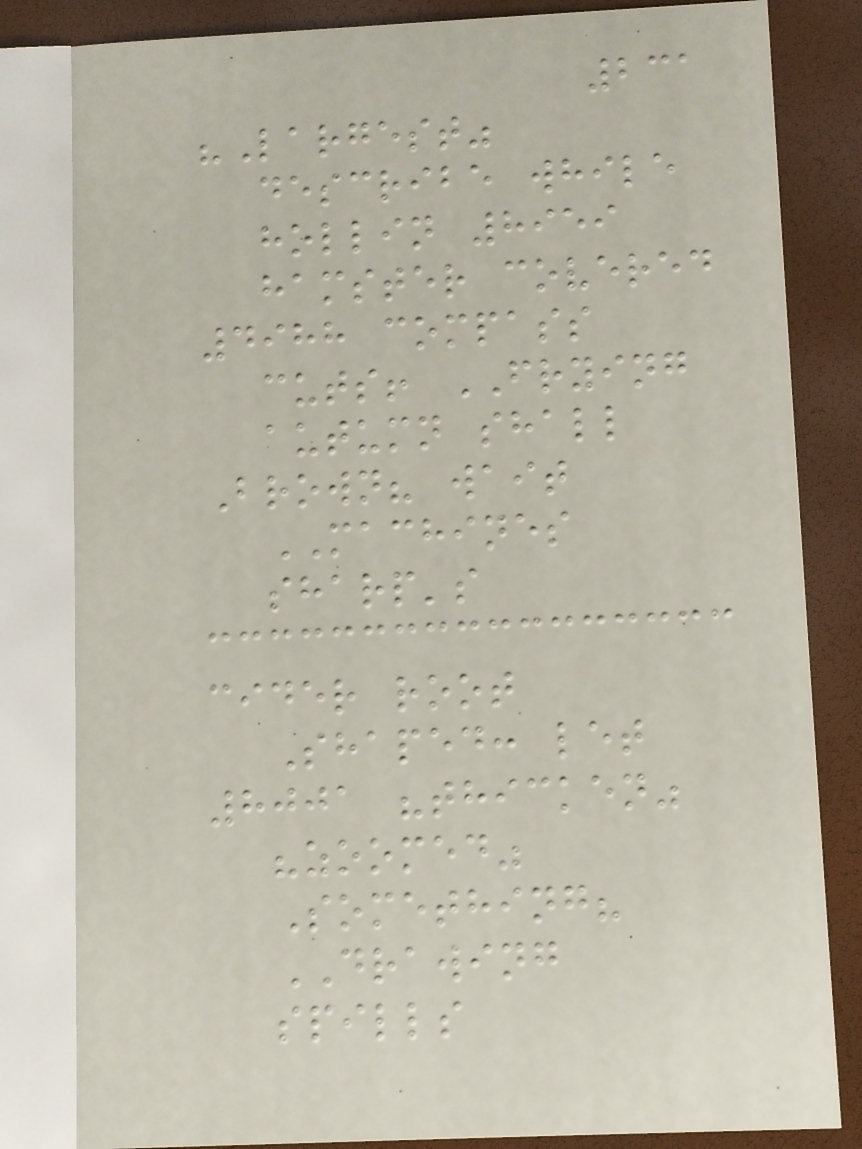231
"Largest"
describe while
hollin 8959
hamster covered
4988 compass
cuts! FRYING
autumn shall
Brown? wait
MACHINES
sharp's
cider root
Shaped: let
8001 "thicken"
"zoomed"
Something?
DRAWING
spills
